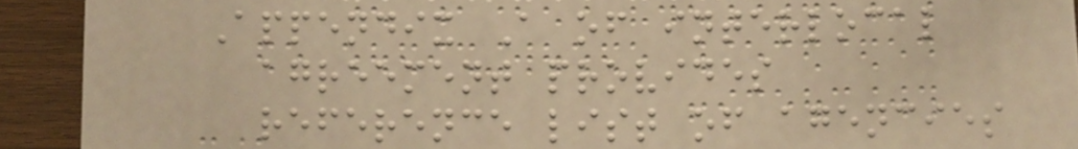Appendix A of interlocal
agreement provides
reference list of agencies
